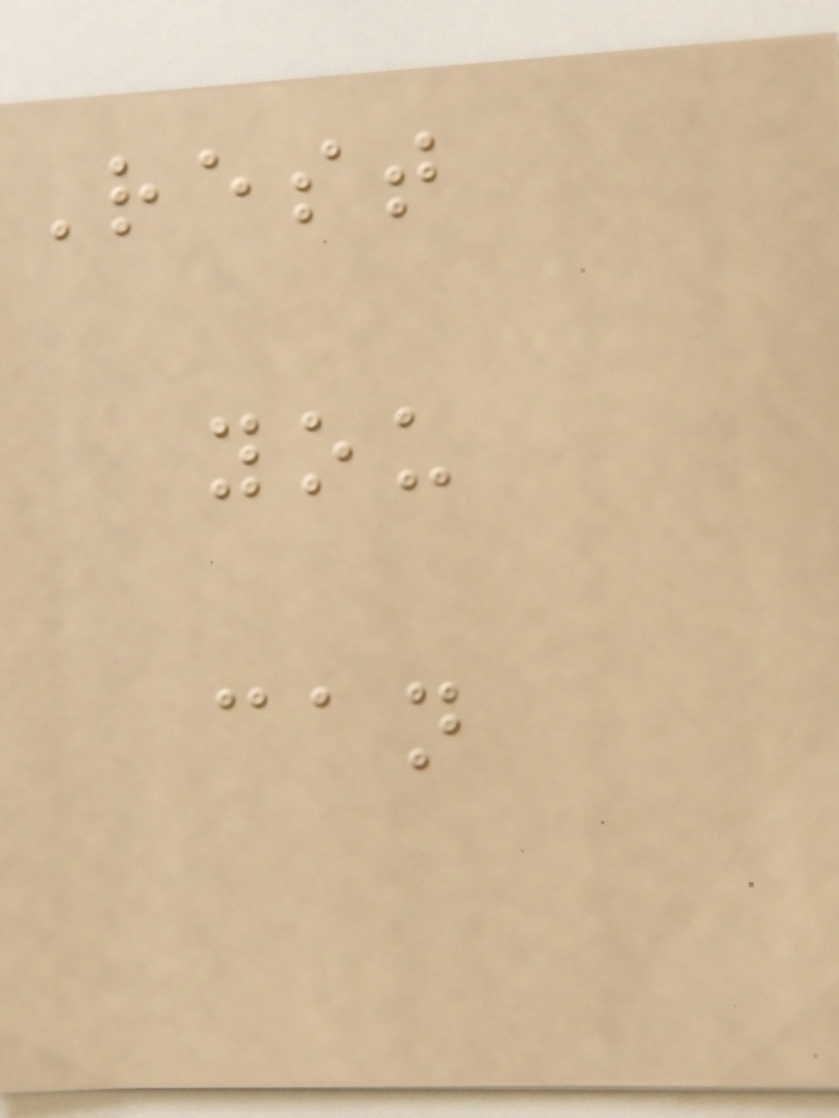Rest
you
can
